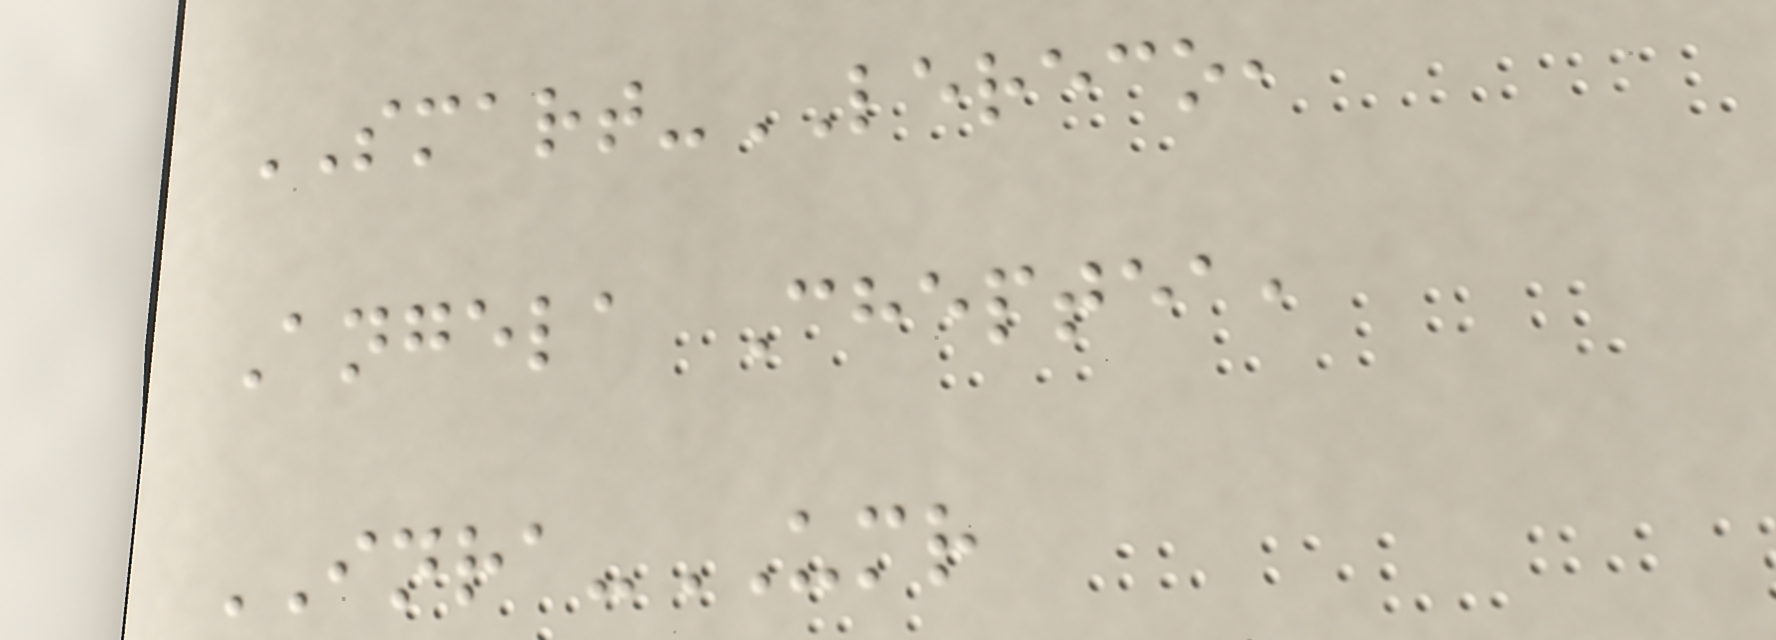SMART-LERECO,
Angela Cheptea,
INRA-UMR
